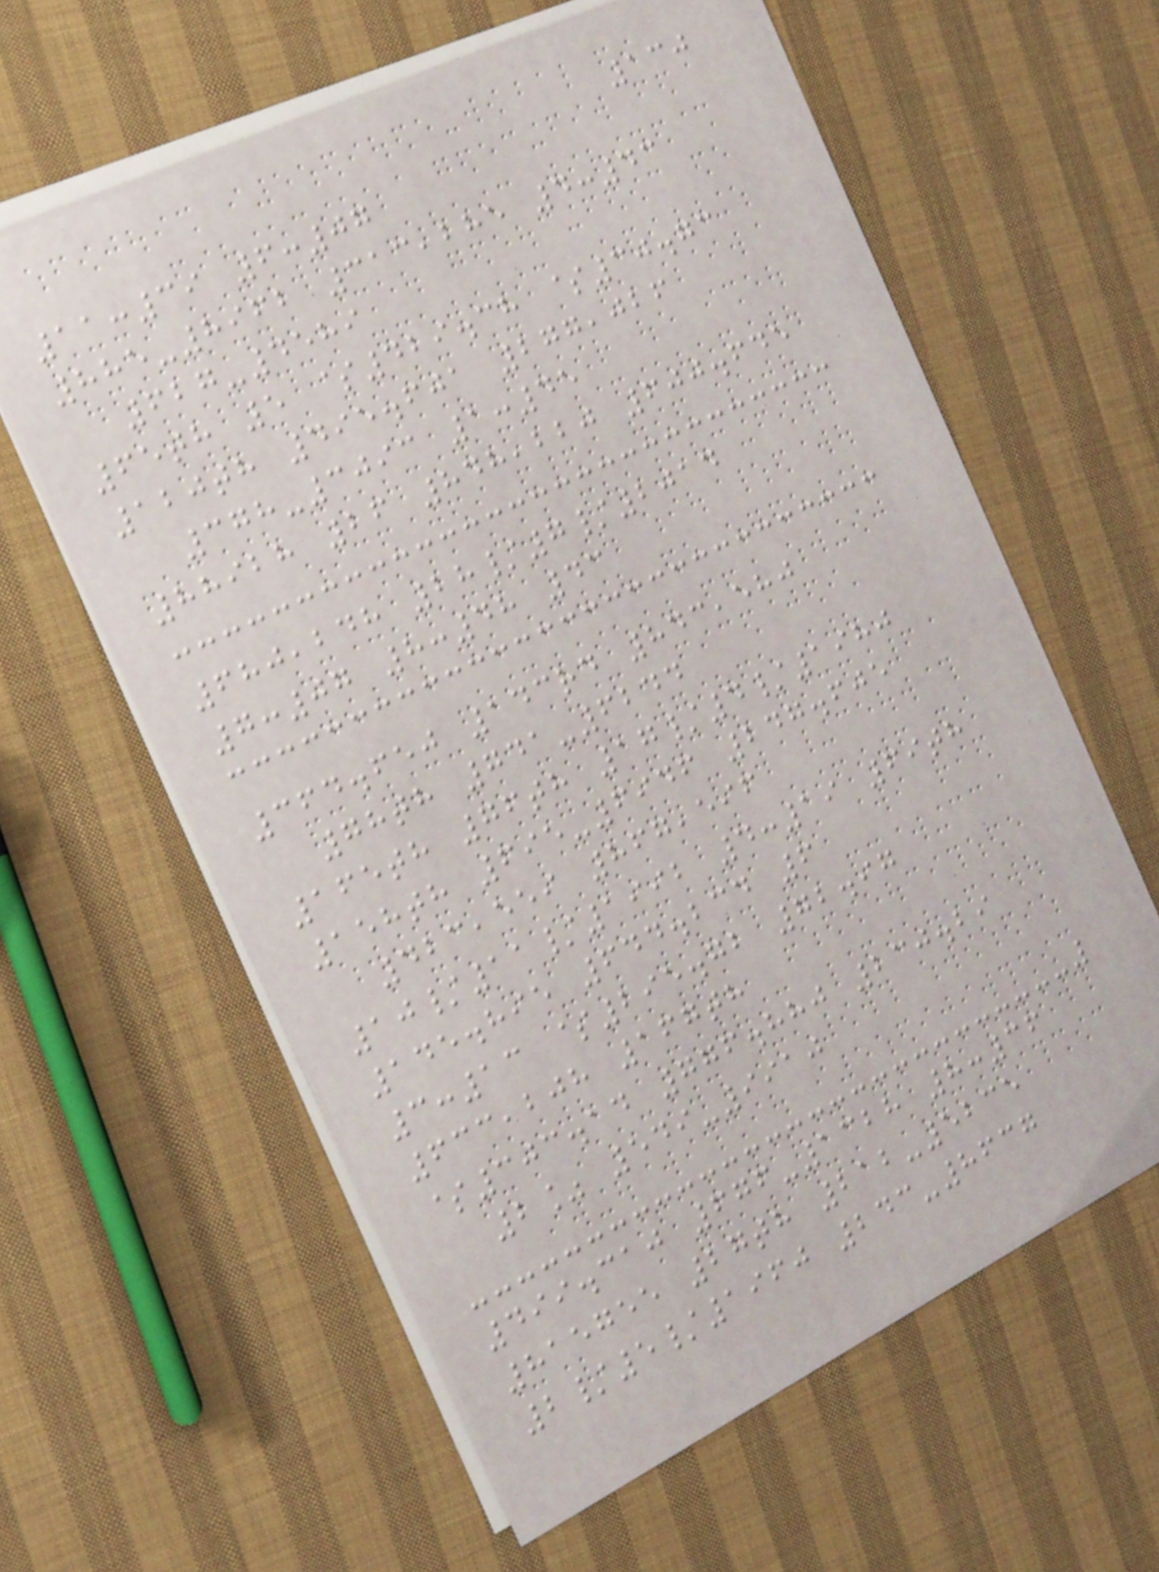130
11:39 6:07
885-8962 313,285 4:43
627-4589
65th 5 $429.38 $30.73
120th 495.601 277,026
378-3093 1:45
88928 26 848,220 600.645
680,248 28/7/2014
7:07 8:48 43
364.650 143rd 843,580
78th 741-6244
165th 76th 17/4/1980
158th 695-6946 247.605
423,559 867,596
10/11/1992 4:19 69th
145.895 644.234 6
3:13 $295.72 72.97
633,208 167th
$303.14 776.880 230.29
2% 549-9910
499.310 676-1328 8:36
815755 27th 212-5235
2/5/1960 243-8637
